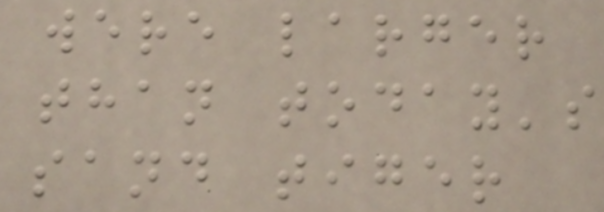were larger
than today's
sand tiger
